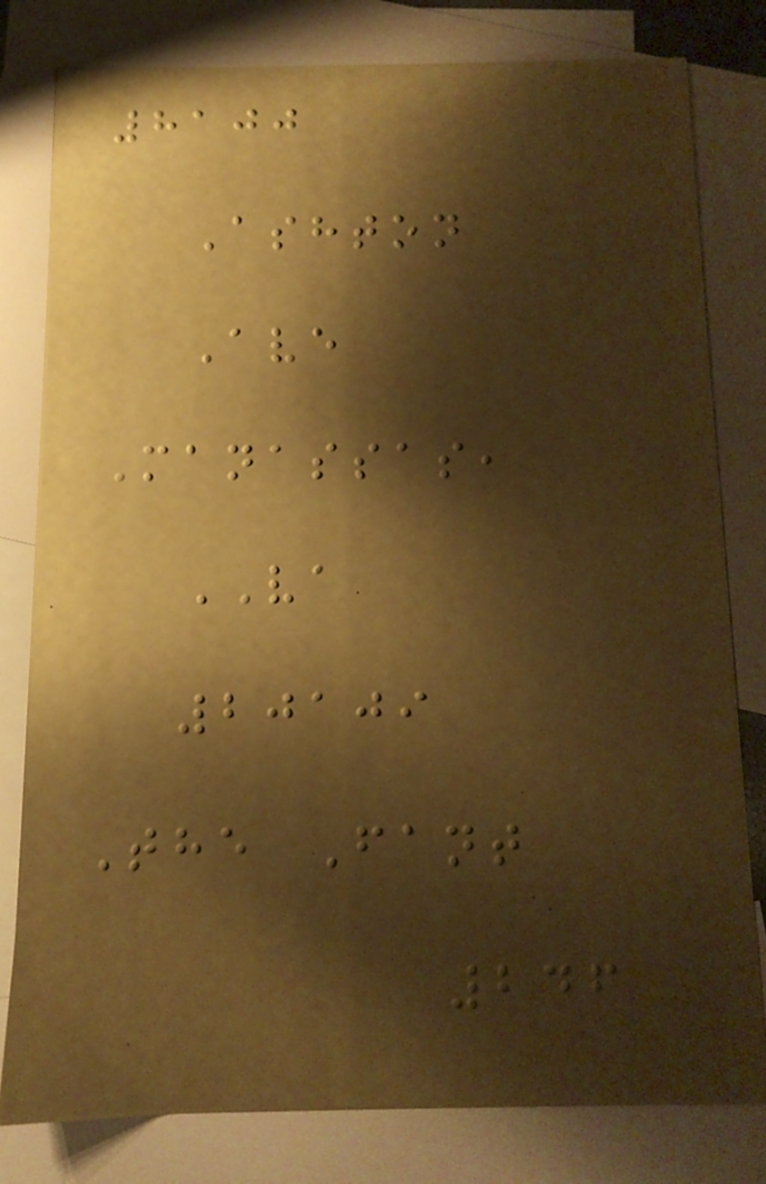8100
Ashton
Ave
Manassas,
VA
20109
The Fant
246
